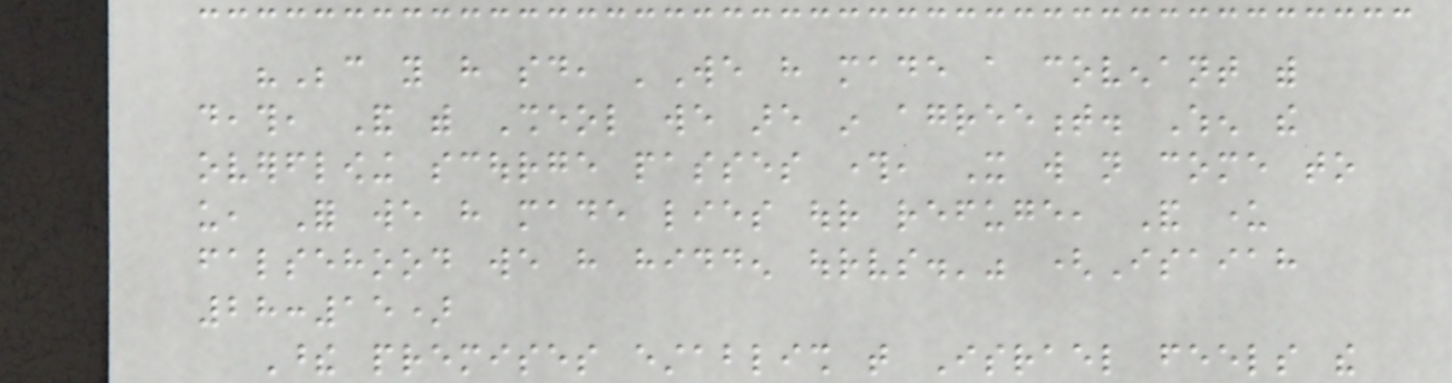"Because you have said, 'We have made a covenant with
death, And with Sheol we are in agreement. When the
overflowing scourge passes through, It will not come to
us, For we have made lies our refuge, And under
falsehood we have hidden ourselves.'" (Isaiah
28:15)
These premises establish that Israel feels the
